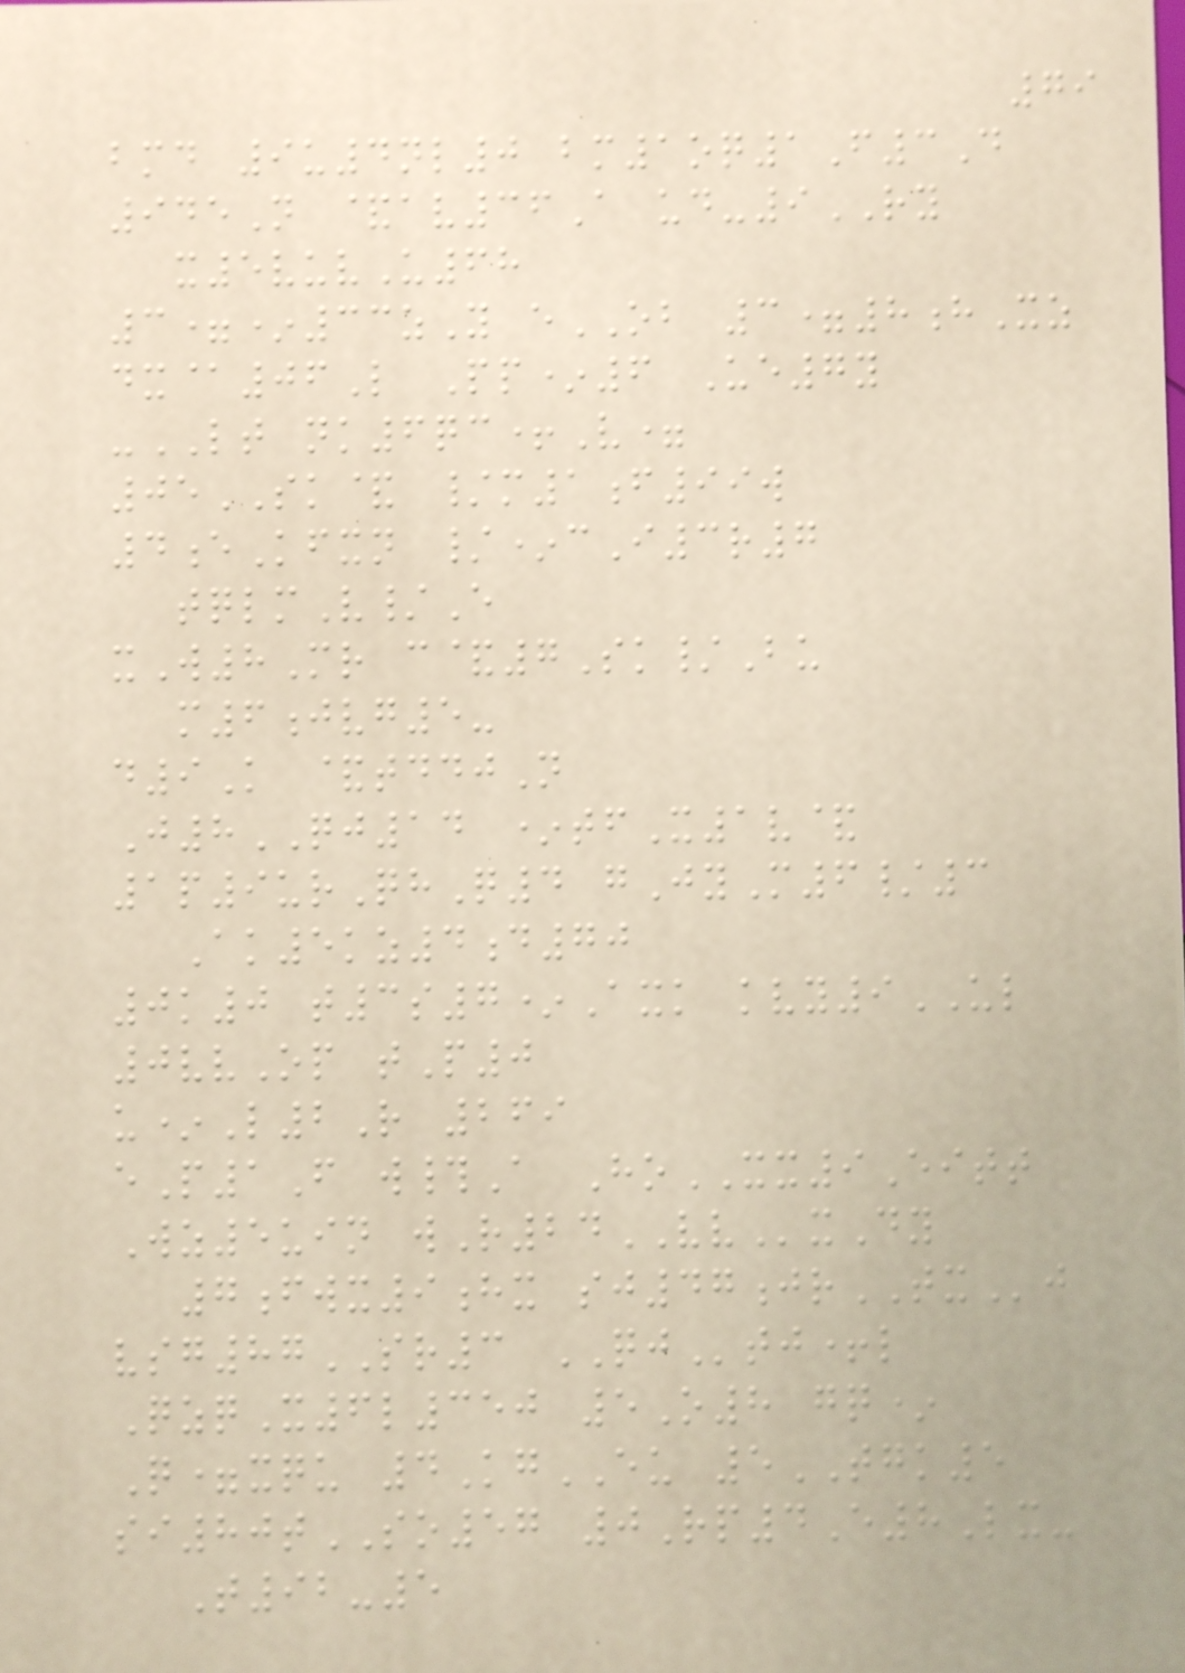79
bmd 9u4nl0 bm1oq1F3D
945N &av36A ud-9RY
x5vuvU68
3=*33zY eOB 3=8hXz
dx@06L Pp*6 Ue7y
-LT nk6qc+V=
05SK& /m1f99w
4eKfxn /*cI3r7
tqlmV/E
xW8Mr c&7Sk/Bu
m6jvg5-
d9K &tddjN
J8QJ14 *tfX1v&
1p9urQhQ4 gJyM6/3
Ak5kz4d70
0k0 t3s7*Axk kvy9UL
0vvOp tP0
u*L2R 269
eP1F w#A HoXX9Eitt
Wz5uin wR24VVxDy
7fwx9hx sj47jrTXj
vsg87SR3 QJtj+l
QzqX6l350 5O8 gq*
Q=xqu 4KgEU 5TGK5
si80tSO57 0Rp4E8Lx-
T92-5
